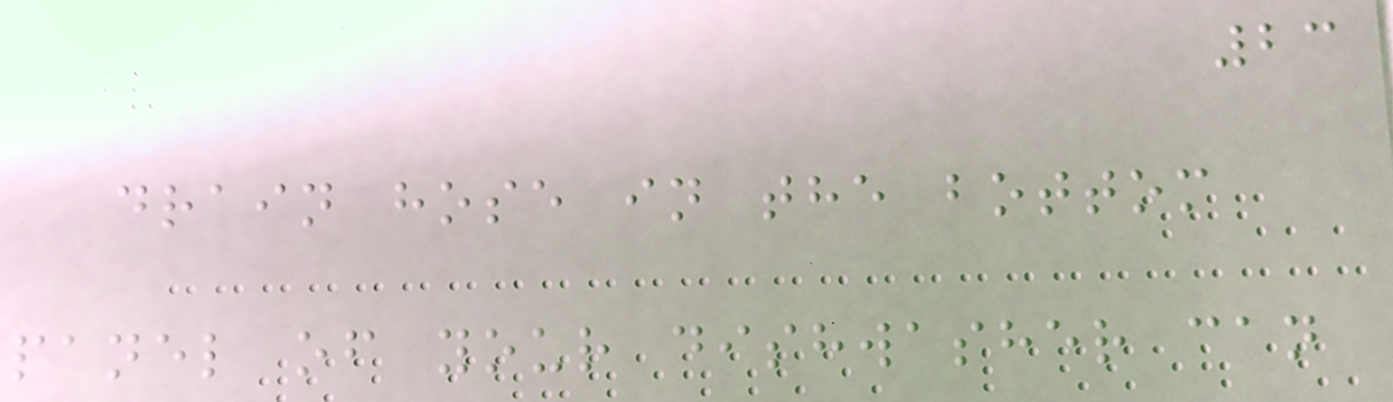23
drain hose in the bottom
panel of your dishwasher can
